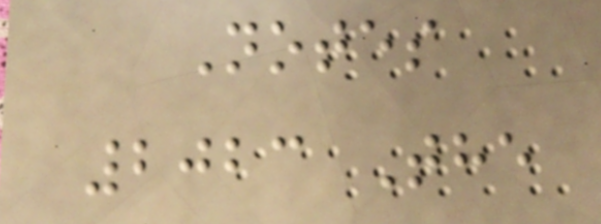Notes
2023 The
